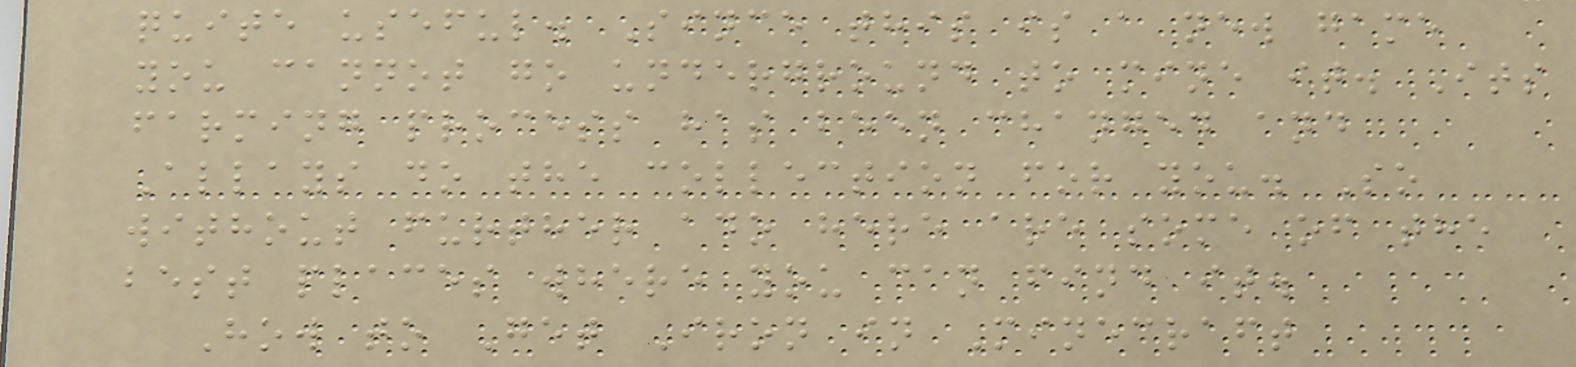quite useful. Since this is a new game
you cannot go underground to mine it. Its
farming process has been changed and
Allays do the collection for you. So
without further ado here are some of the
best places where you can find it.
How to Get Iron in Minecraft
